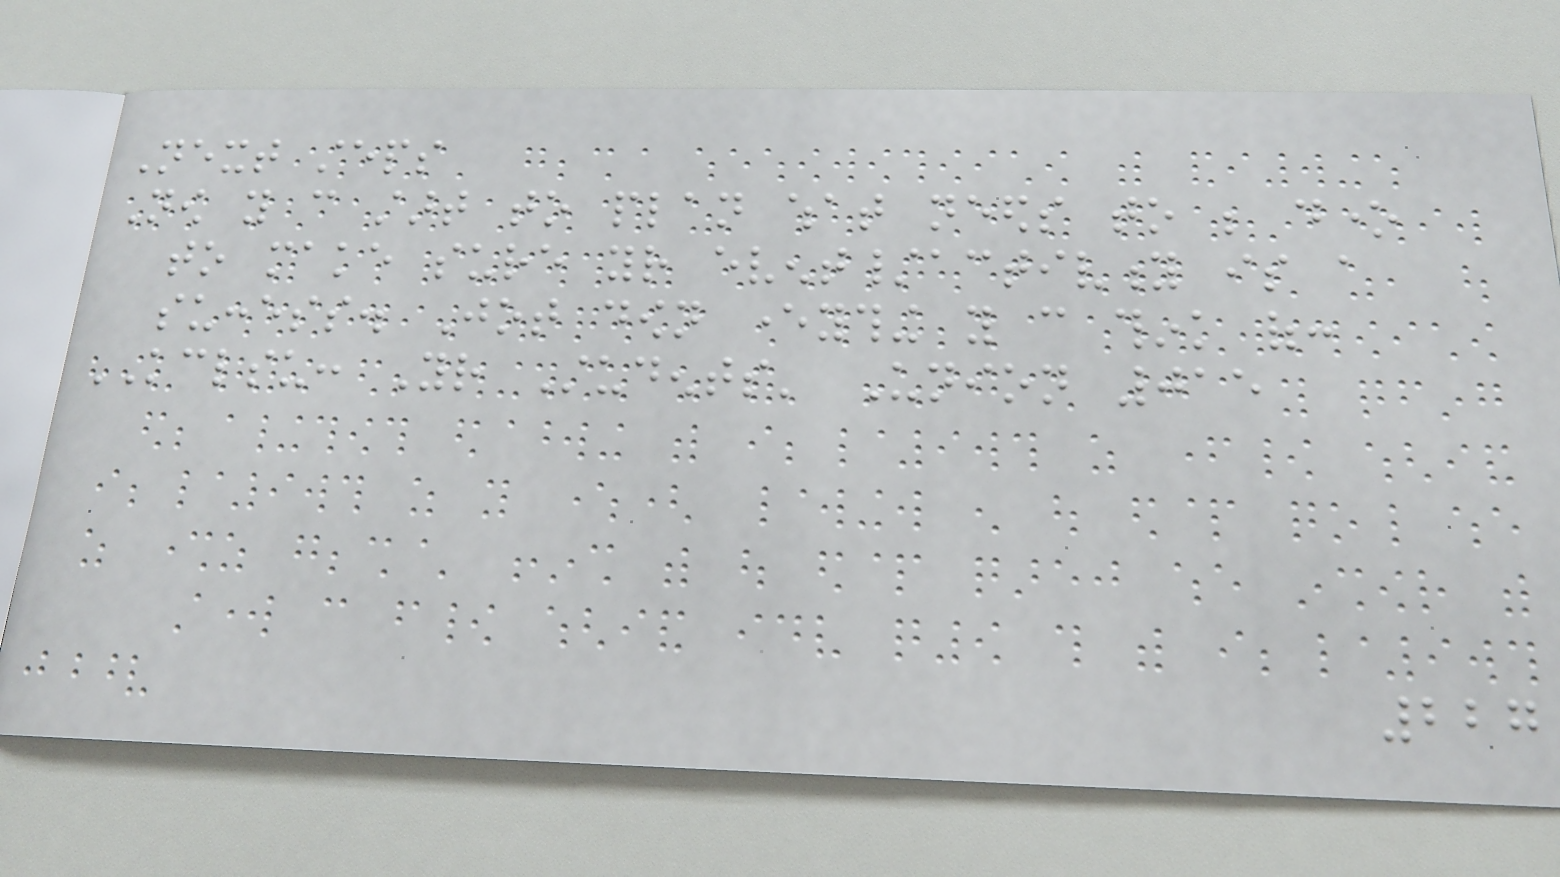Next steps
Now you can start to plan what needs to be done
to make sure your event/activity is a
success. Jot down everything you can think of:
KCLSU: Your Students' Union 015
227
